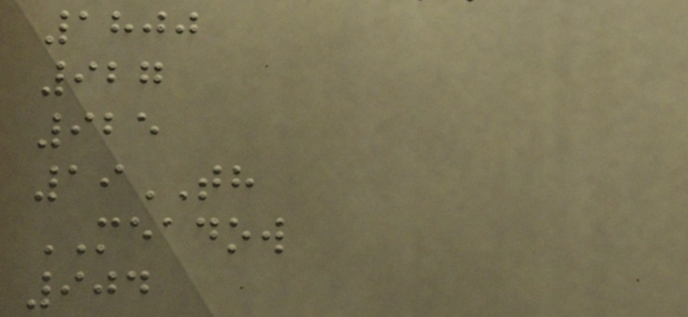1800
927
925
19TH
MEADOW
904
